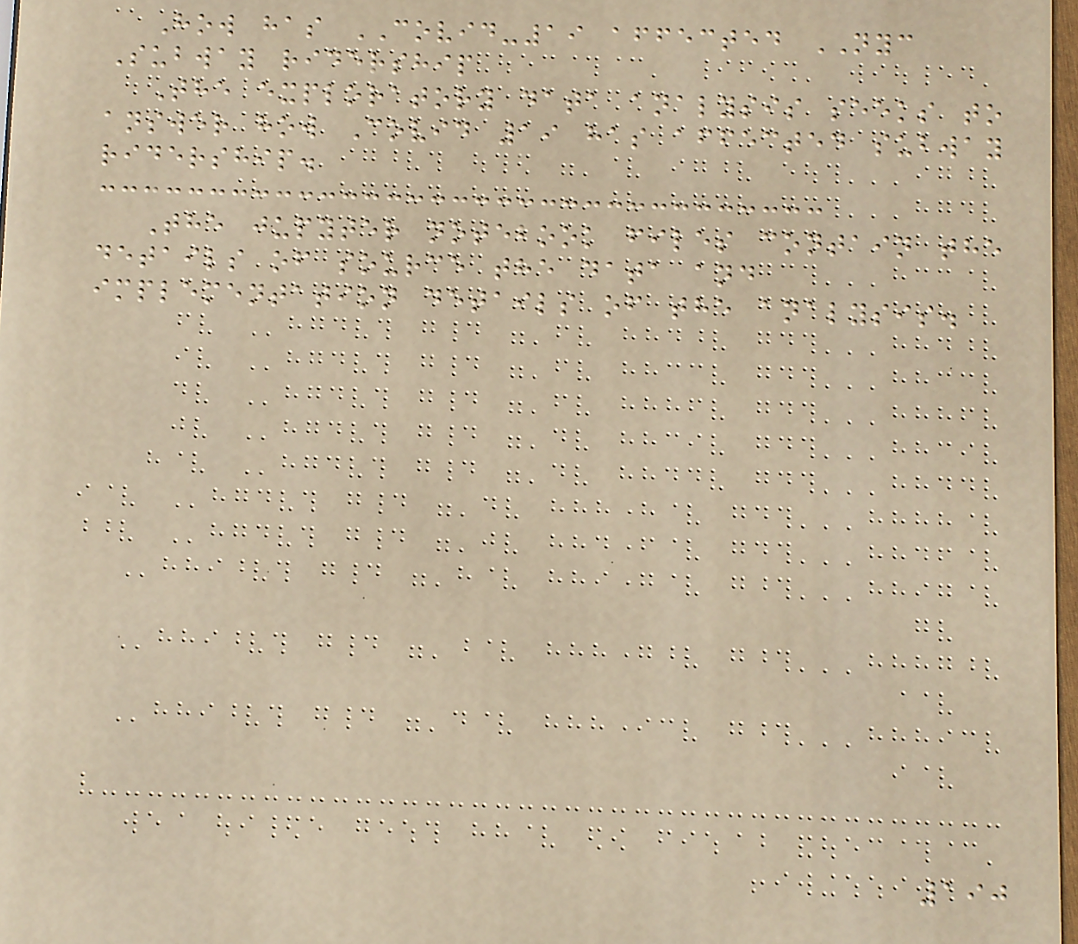How has COVID-19 affected NYC
Subway ridership
The exploratory data analysis seeks to
answer how Covid 19 has affected subway
ridership.
The jupyter notebook files contain the
details of source the data and
implementation details of the analysis.
190
